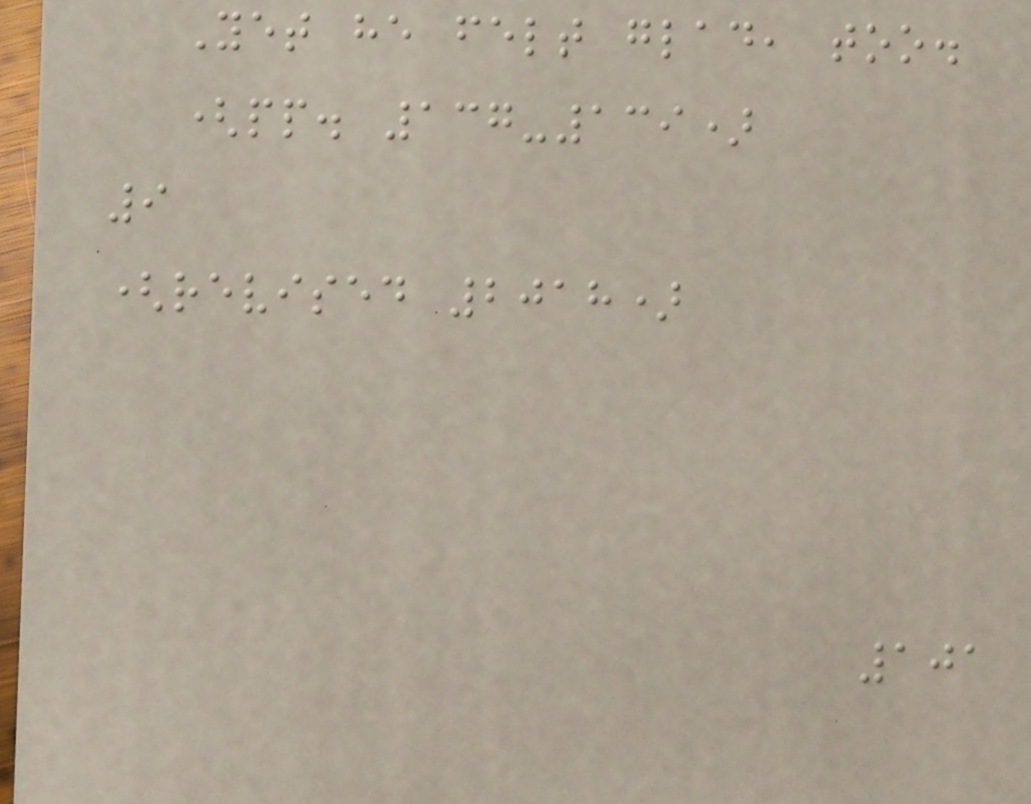Yet he felt glad, too.
(pp. 137-139)
9
(revised 2018)
101
